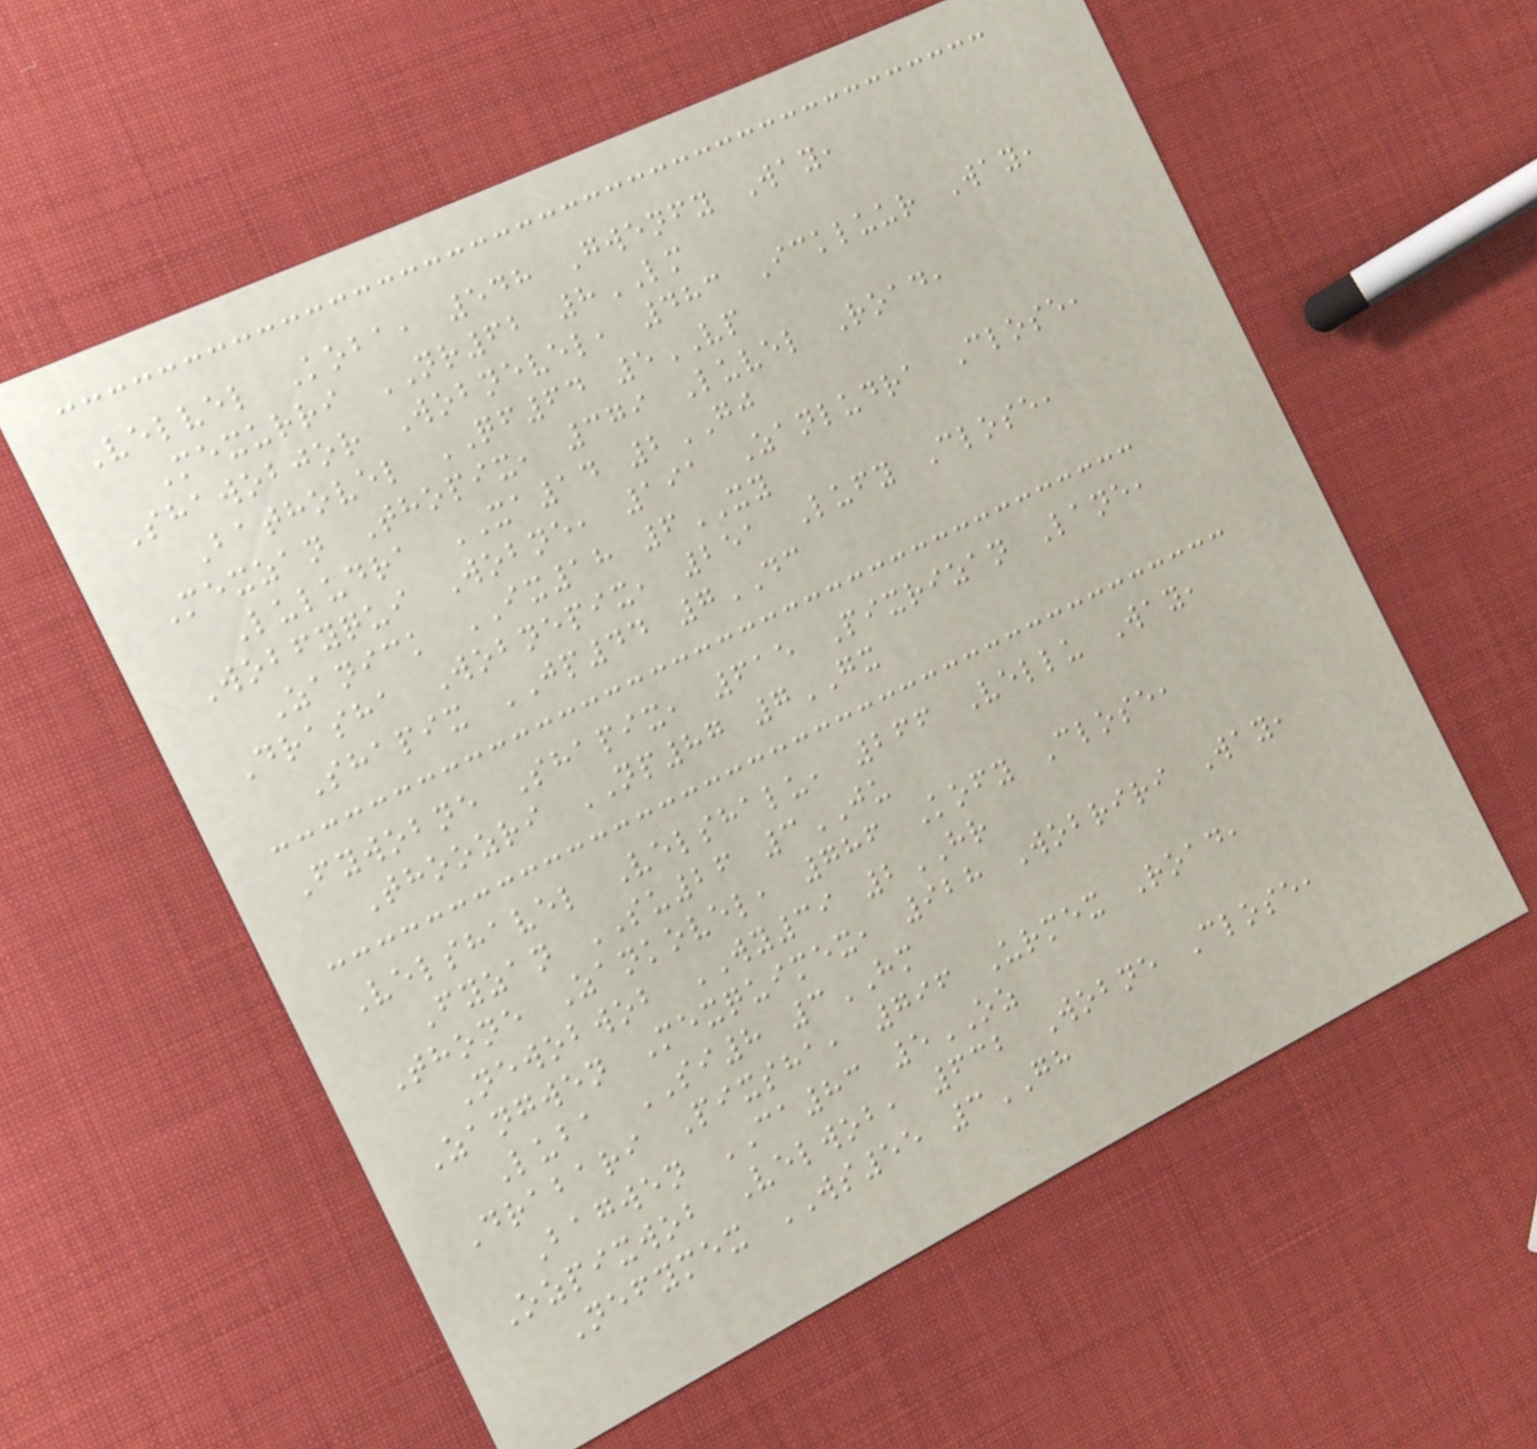Velvel Koba, 548 Gwenfy Way,
Mexurri NR62 8LM
Shawobjor Wobnevel, 483 Ickluur Way,
Bathovel QF64 5VP
Mexzan Thopix, 379 Luvel Road,
Luludra XA14 2GJ
Wobfyqui Wobne, 191 Zanludra Close,
Zanick IX18 6XY
Drasha Wobnepix, 251 Lufy Close,
Shapix JP44 7DC
Fywobne Shapix, 615 Pixrizan Lane,
Thoozri NP87 7GX
Velshavel Velshalu, 266 Vellu Way,
Fyzan SU26 3JU
Thone Zankovel, 786 Kofy Close,
Newobwob WY39 2HR
Zangwen Mexquimex, 928 Wobriri Way,
Luba SI8 3HM
Drabari Pixsha, 796 Urmex Road,
Bagwen CA83 5OZ
Ozpixwob Velwob, 632 Wobne Close,
Nefymex WS55 3GH
